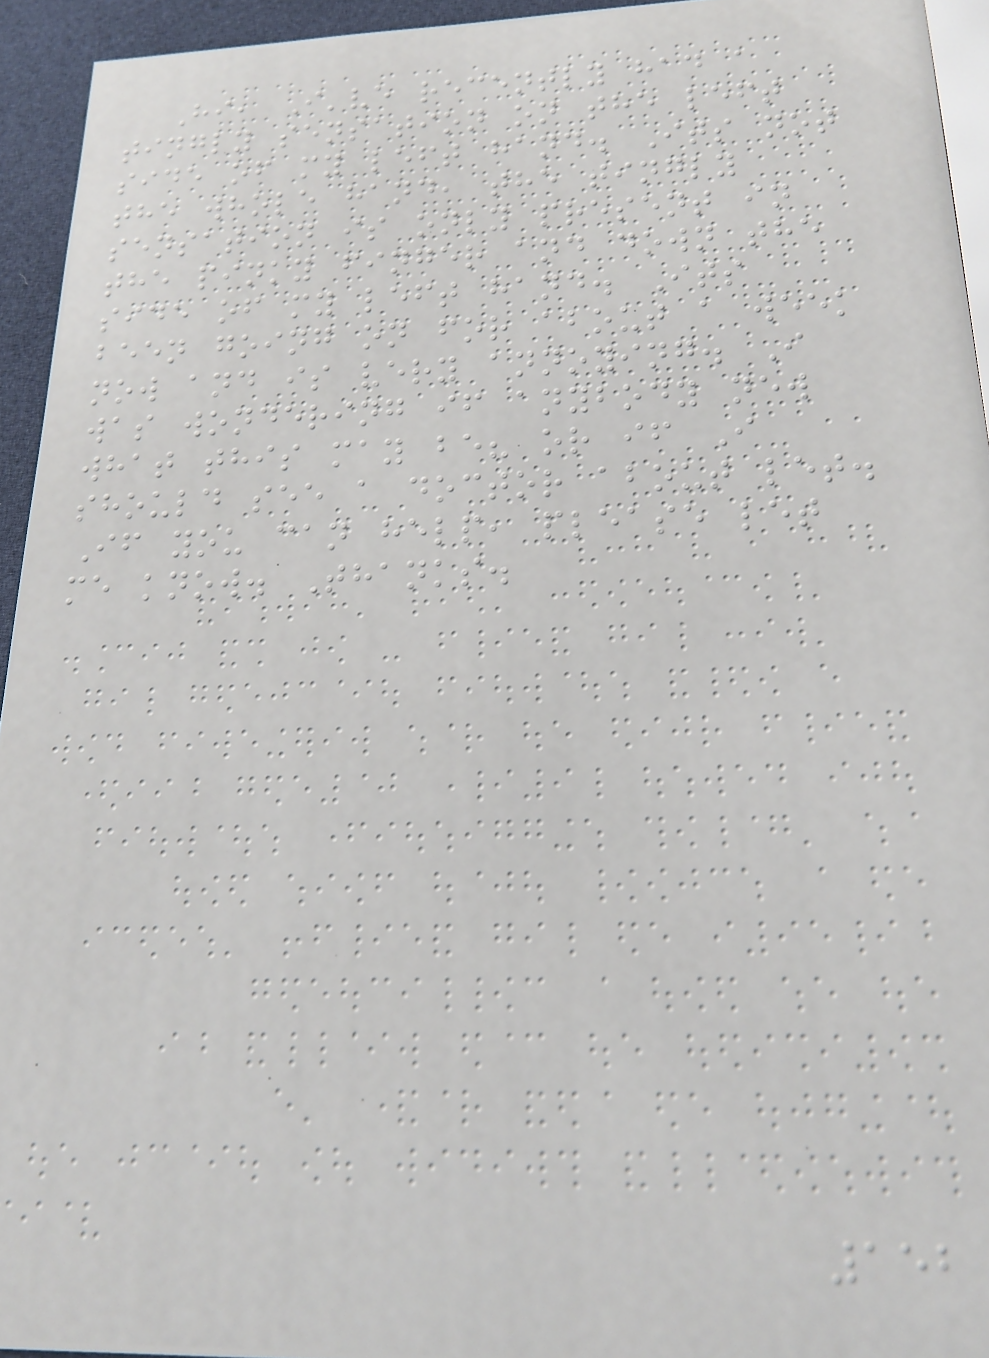Hi, I've recently had a
tingly sensation on the left
side of my left hand. Its not
the whole hand, the tingly
sensation is only present in
the pinky finger and down the
side of my left hand. Its
been going on for about a week
now and is very annoying. I
was wondering if anybody new
what this may be? or if I
should see a doctor about let.
If you can help, please let
me know. Thanks.
152
